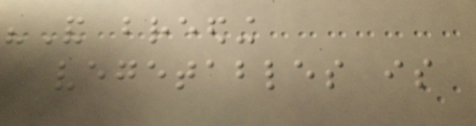"And breeding
vegetables is
